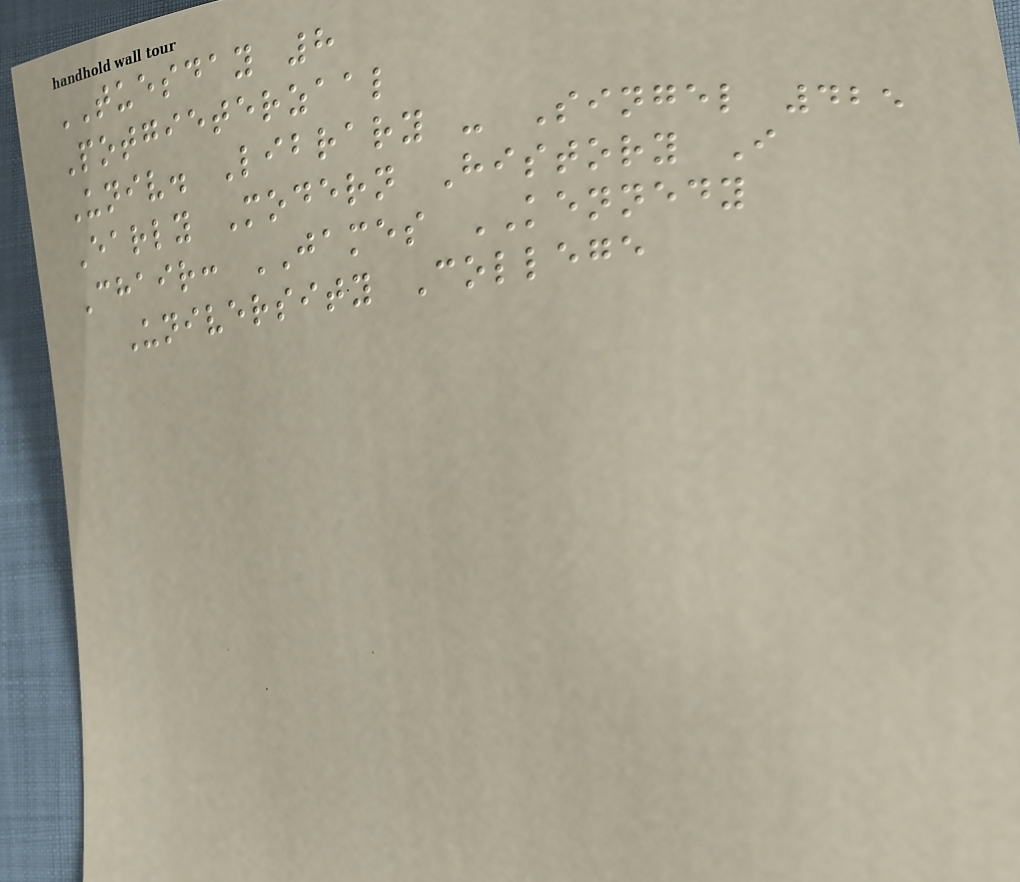TUESDAY 8
Potgieterzaal
Univ. Library - Singel 425
Early Modern History I
Chair: JAMES KENNEDY
University College
